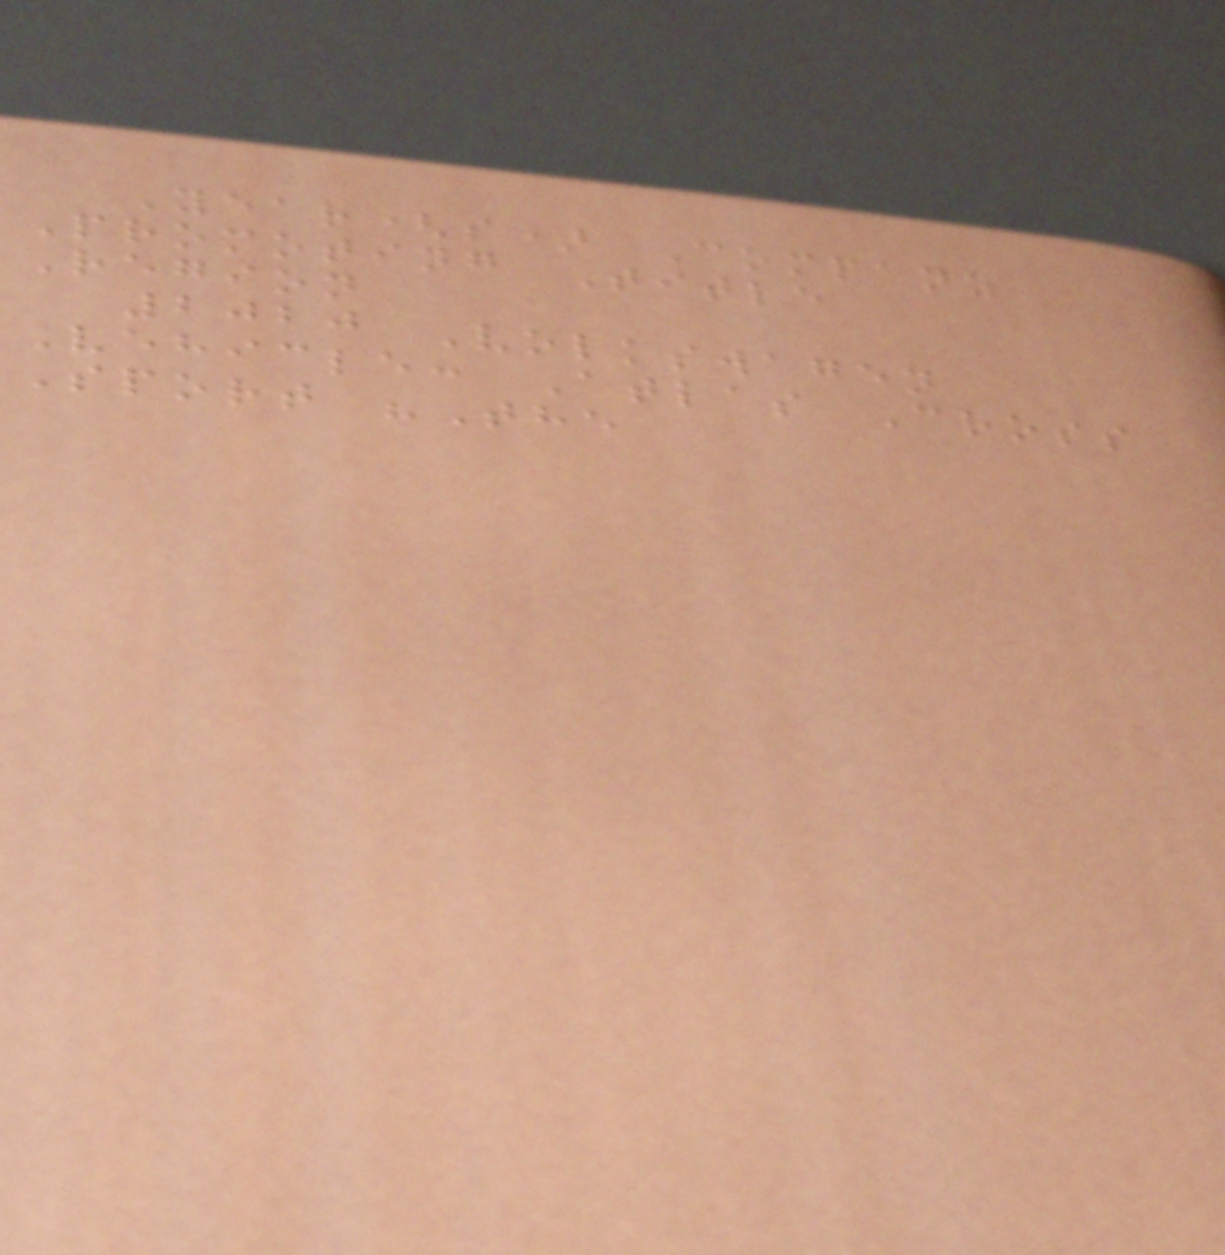Year(s) Company
Promoting Title
Region
2020 Volkswagen
Vehicle: Atlas Cross
Sport "The
